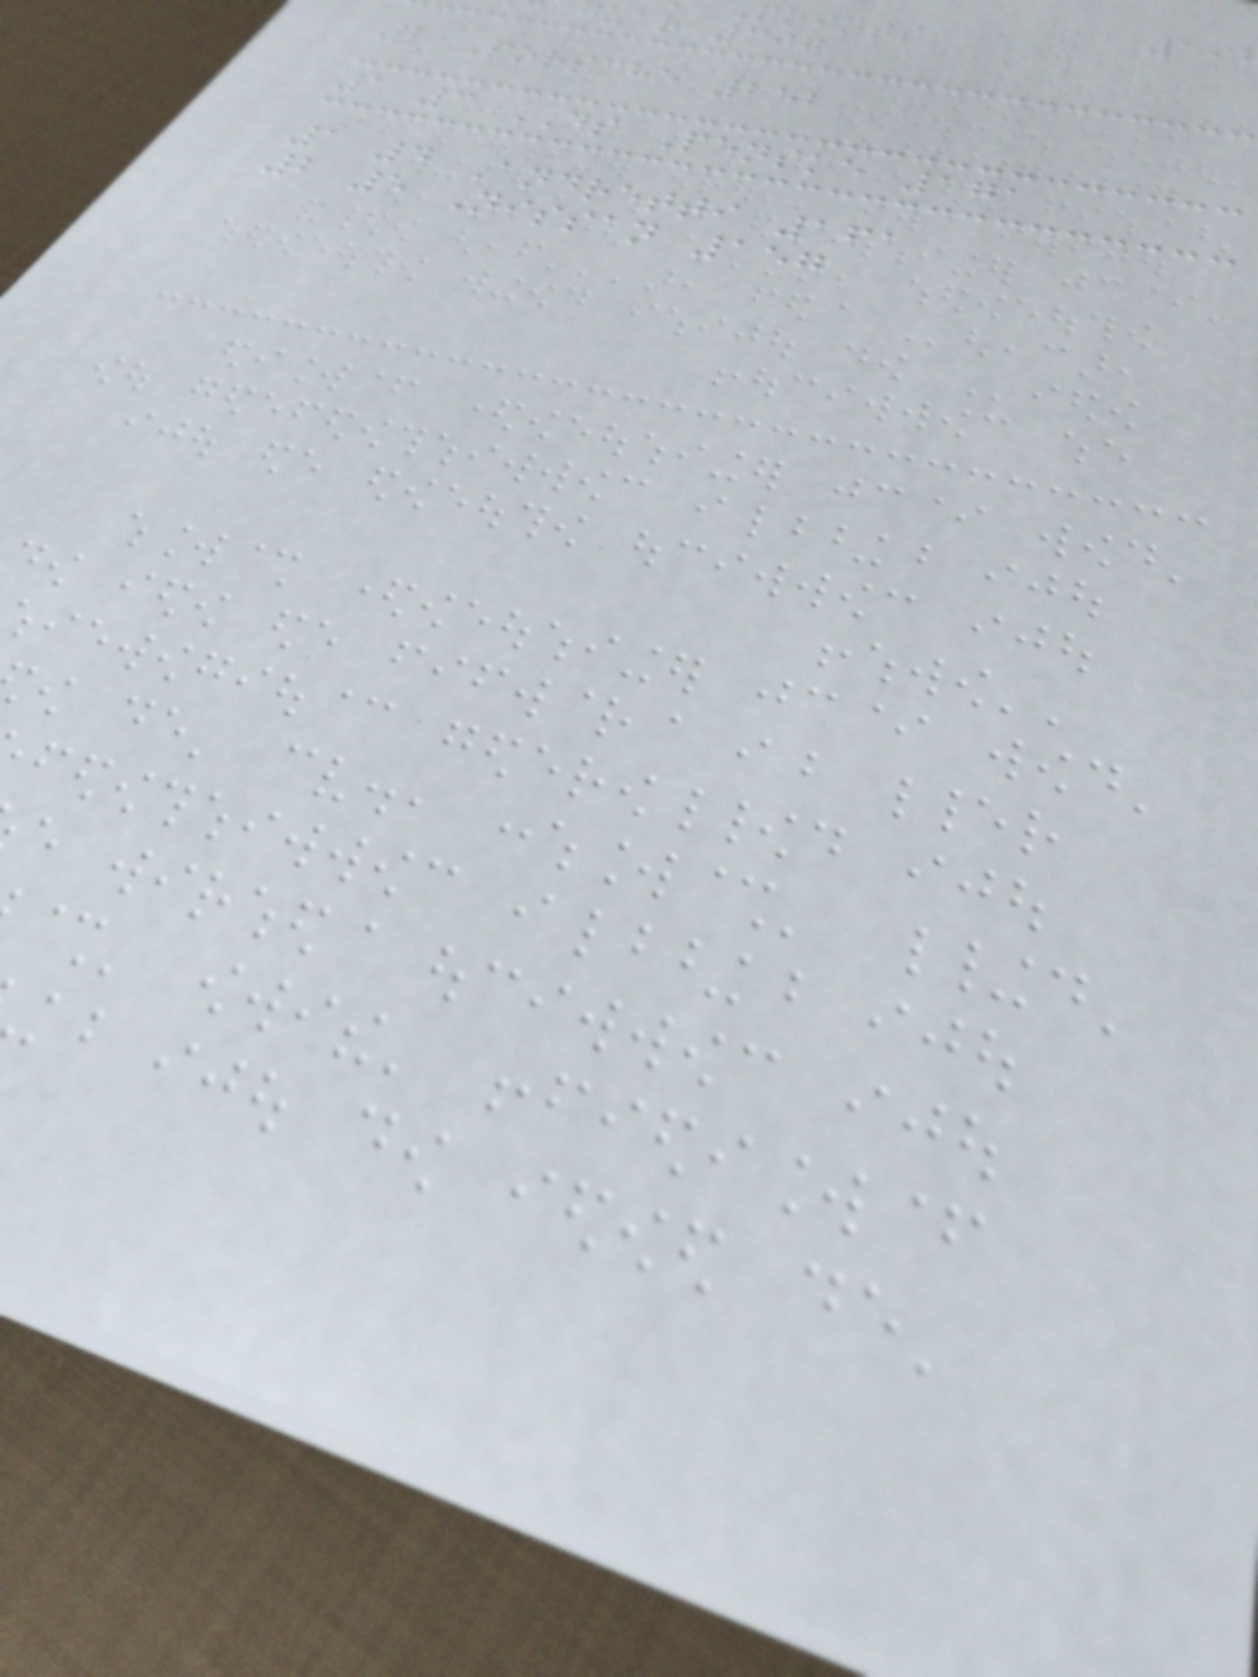points
uar 307
2 Porsche 252
1 3 DS Penske 171
1 4 Andretti 161
2 5 Nissan 157
